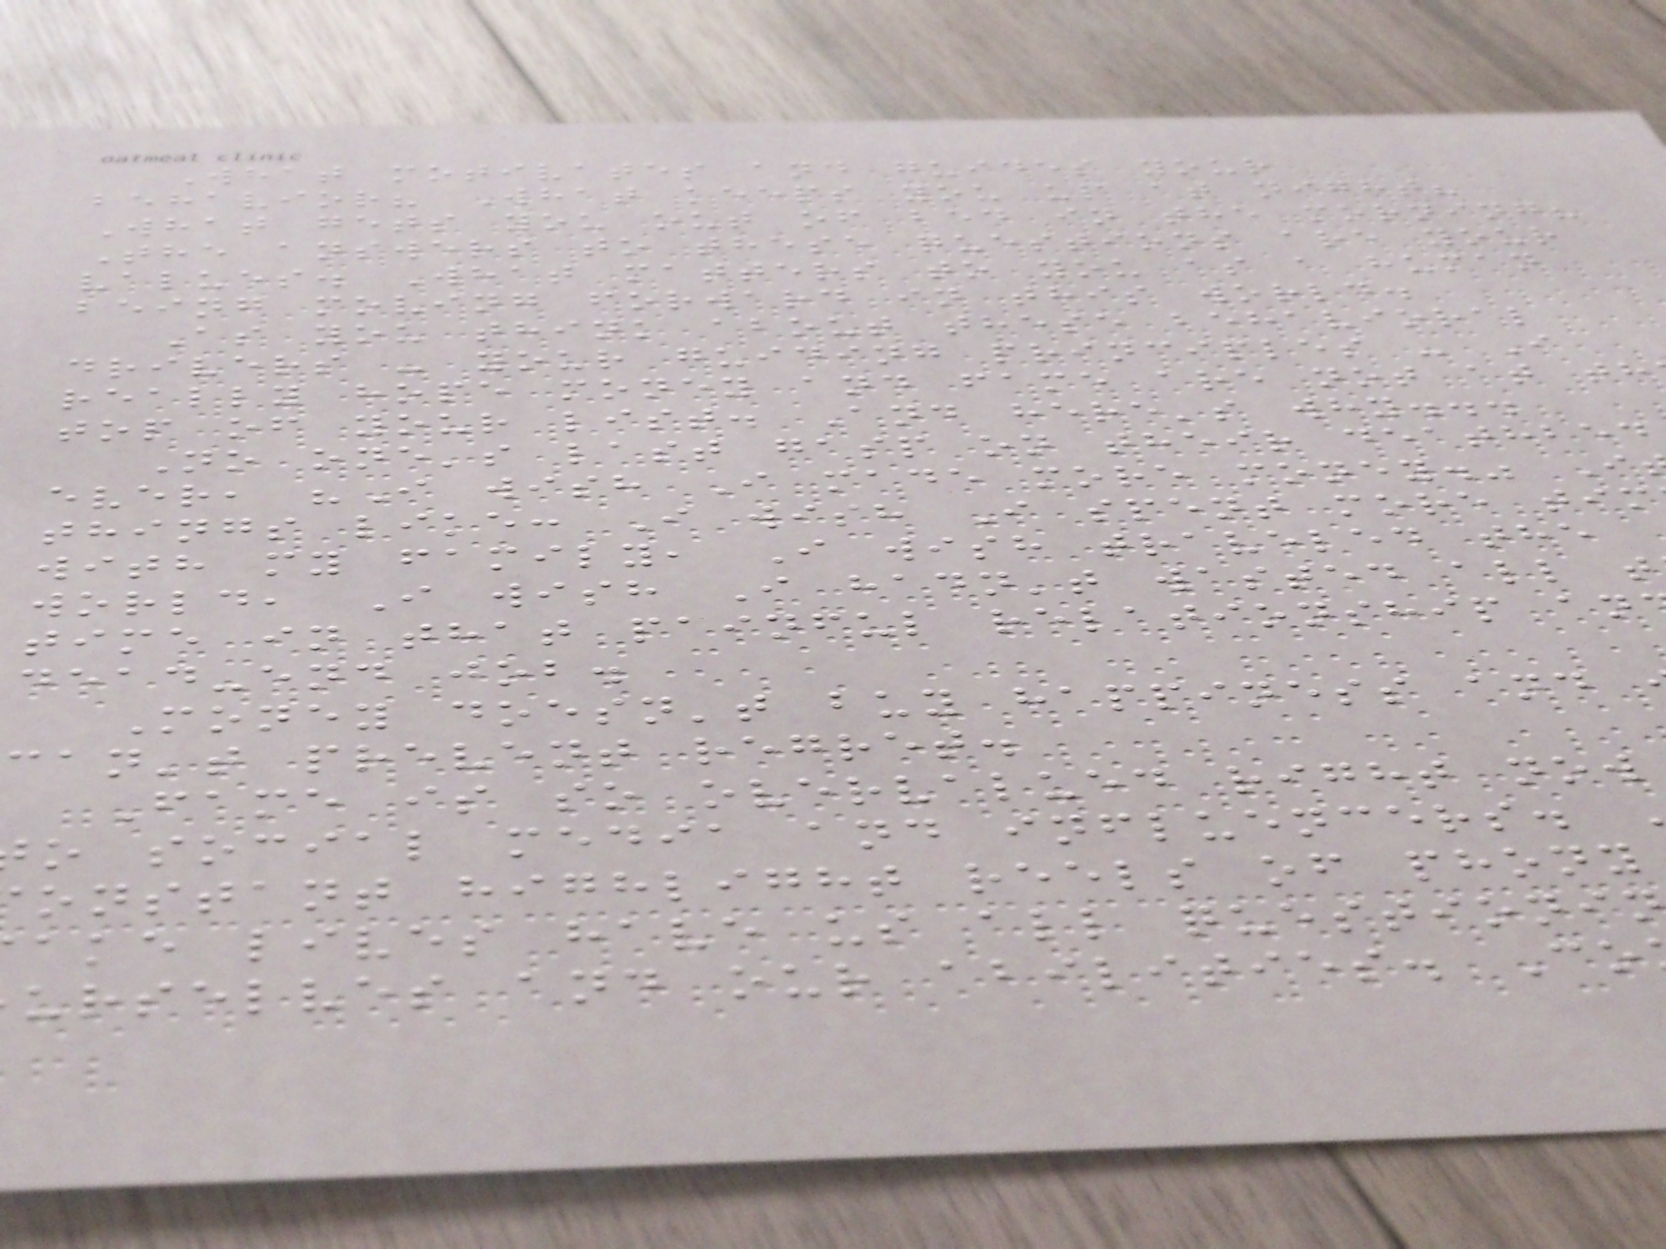What motivates and guides your
behavior? What keeps you up at night?
What gets you out of bed in the morning?
The answers to these questions are your
values. What matters to you as a human
being moving forward in this world.
As you think about these behavioral
drivers - your guiding principles - I
really hope money and fame are not at th
top of your list. And here's why...
No one's last gasp on their deathbed
ever, "I wish I made more money." I
things like: I wish I spent more tim
with my family, I wish traveled the
world, I wish I hadn't wasted all t
time in that painful relationship an
dead-end job.
Money doesn't buy happiness and
can't prevent regret.
Fame is so overvalued right now
o social media and influencers.
onstant highlight reels of phony
ake lives have us all questioni
urselves and our abilities. Co
